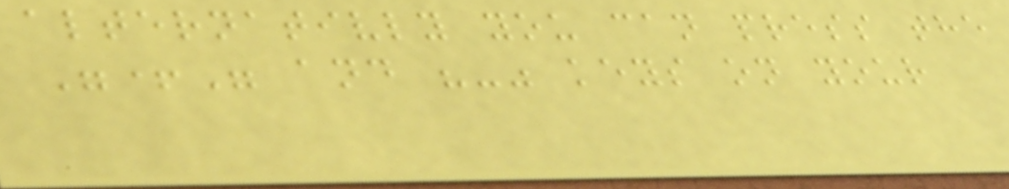alternativly you can press the
"+" and "-" keys on your
